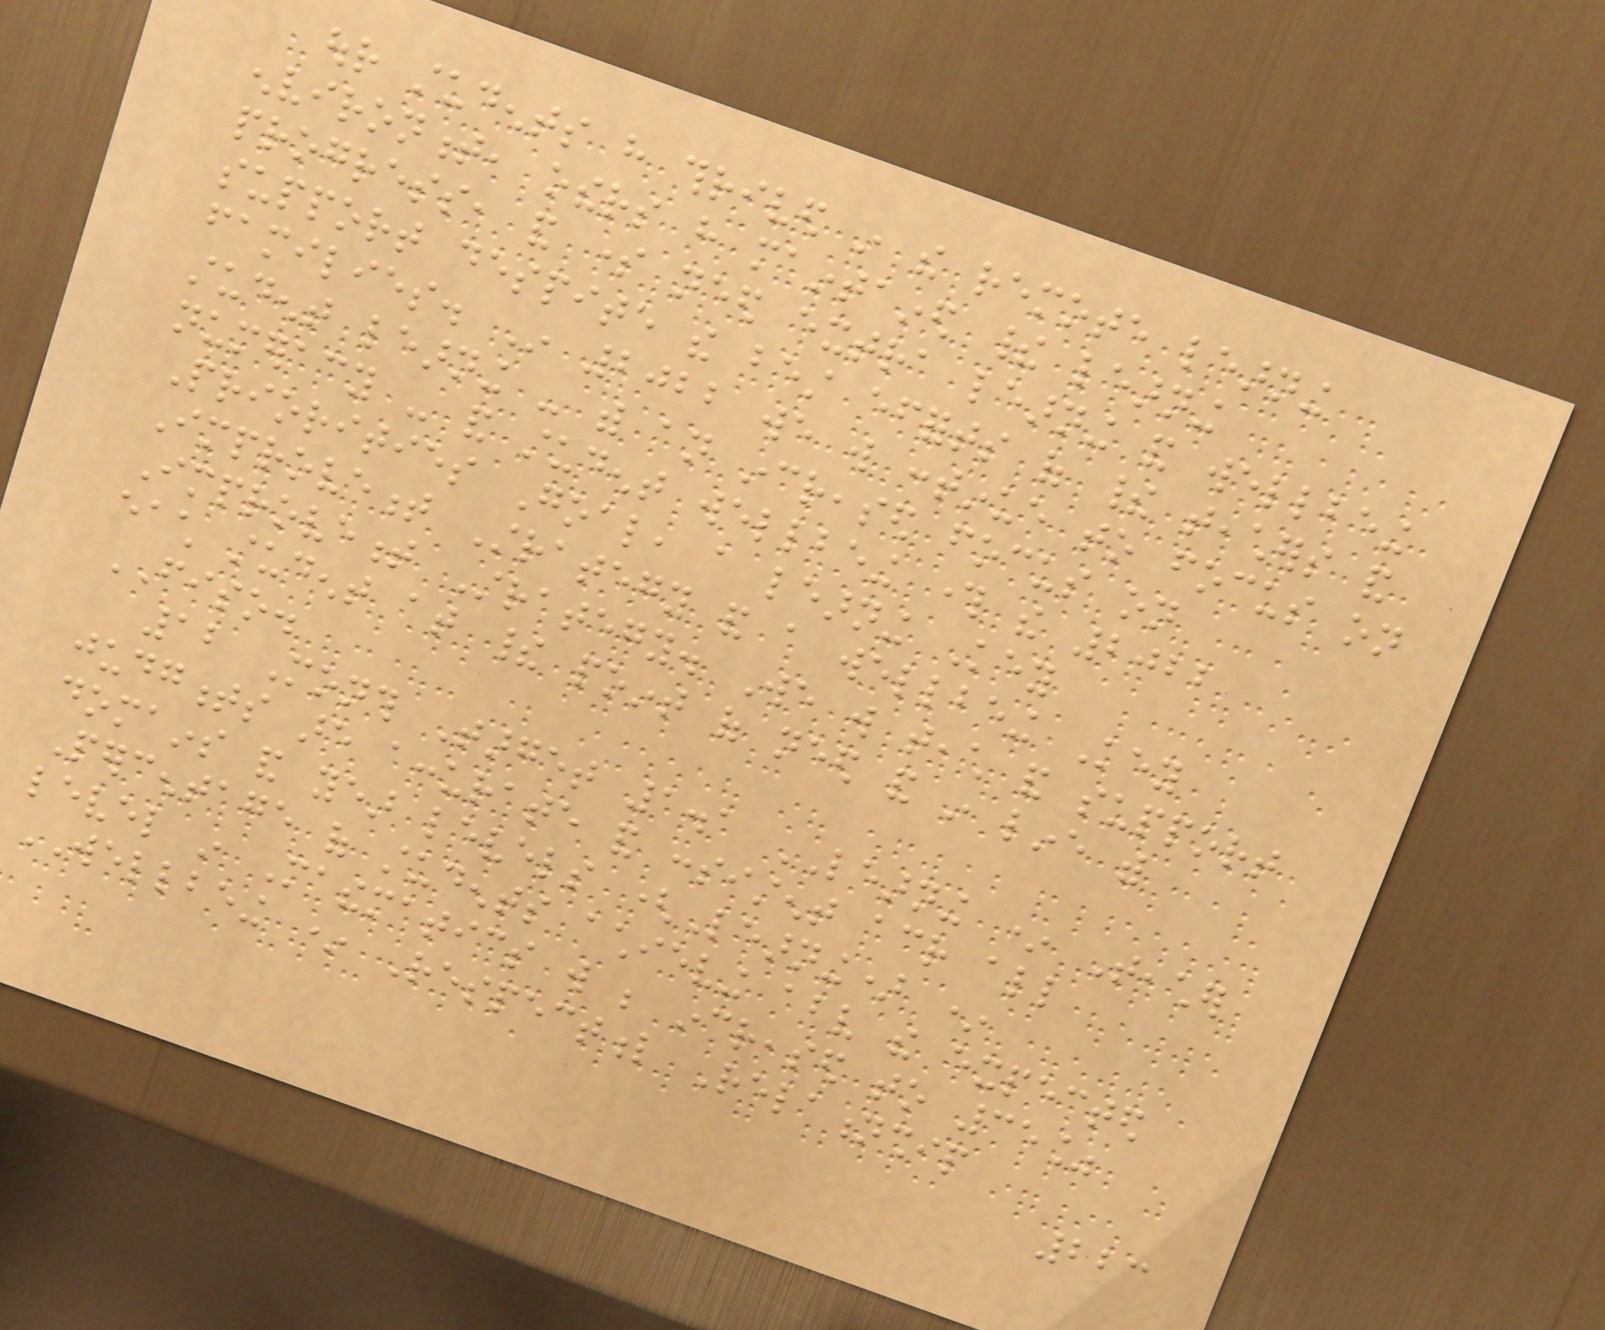our students have thrived in the remote learning
environment, others have maintained their learning
progress, and some need extra learning and wellbeing
support despite the best efforts of their teachers and
families. In 2022 we will continue to focus on
student learning - with an increased focus on
numeracy - and student wellbeing through the 2022
Priorities Goal, a learning Key
Improvement Strategy and a wellbeing Key
Improvement Strategy. We will teach and support
each student at their point of need and in line with
FISO.
12 Month Target 1.1 LEARNING * Teacher
judgments are accurate and consistent across all
domains and year levels (Learning) *
Percentage of students achieving above the expected
level in Mathematics will be increased to 35%
WELLBEING * Respectful Relationship
223
